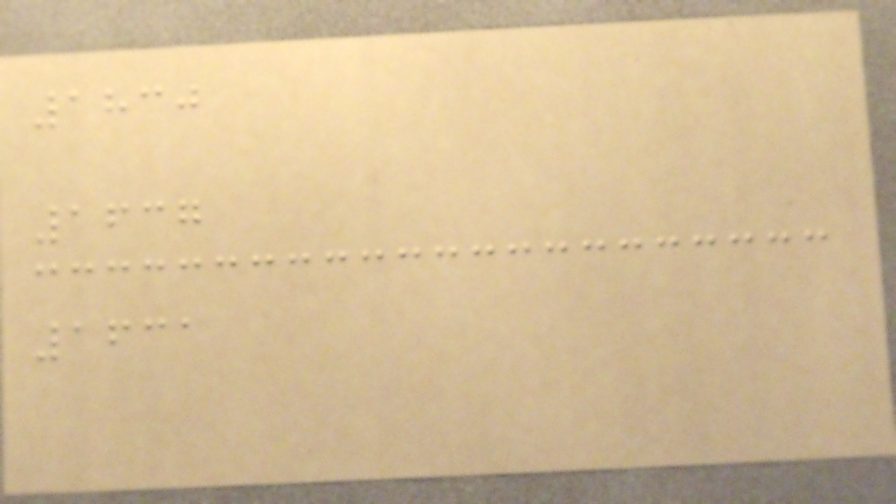1830
1637
1631
